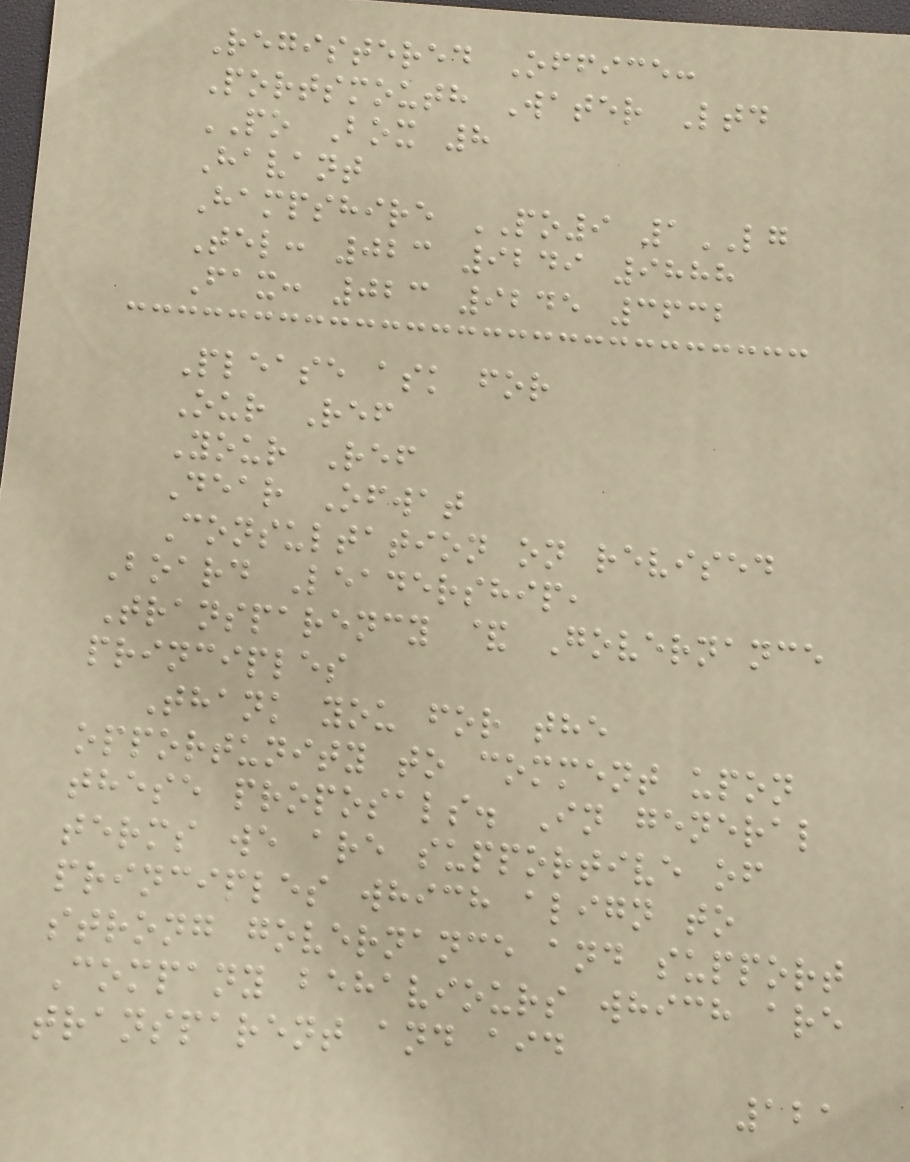Registered Office:
Portsmouth Water Ltd
PO Box 8
Havant
Hampshire PO9 1LG
Tel: 023 9249 9888
Fax: 023 9245 3632
Please ask for
Our Ref
Your Ref
Dear Ofwat
Consultation on revised
Board Leadership,
Transparency & Governance
principles
Thank you for the
opportunity to comment upon
these proposals. In general
terms we are supportive of
principles which align to
strong governance and support
Company behaviours which are
transparent and aid
121
